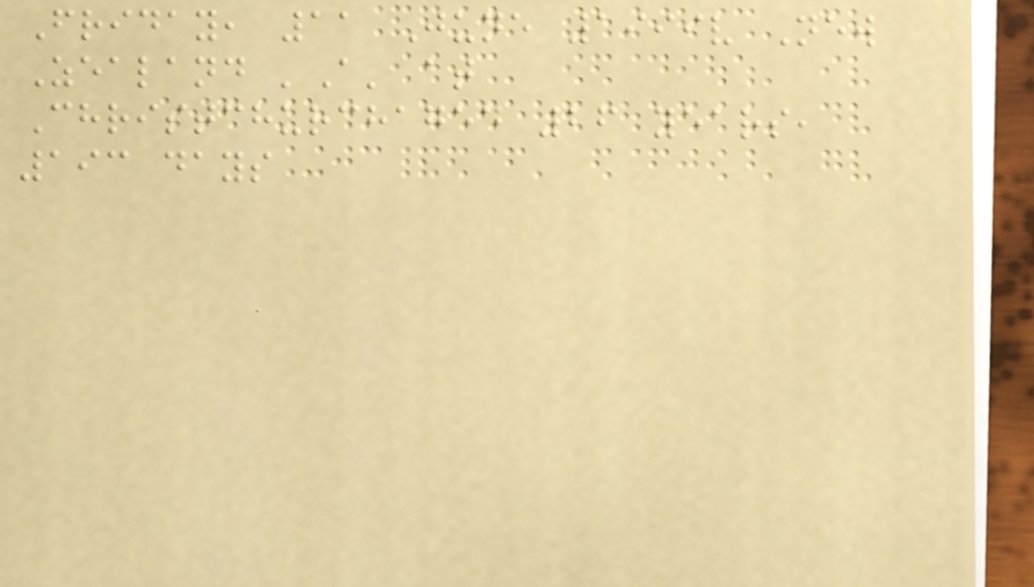Friday, 11 June 1999v New
Zealand 'A' at
Christchurchaged 26 years,
193 days
